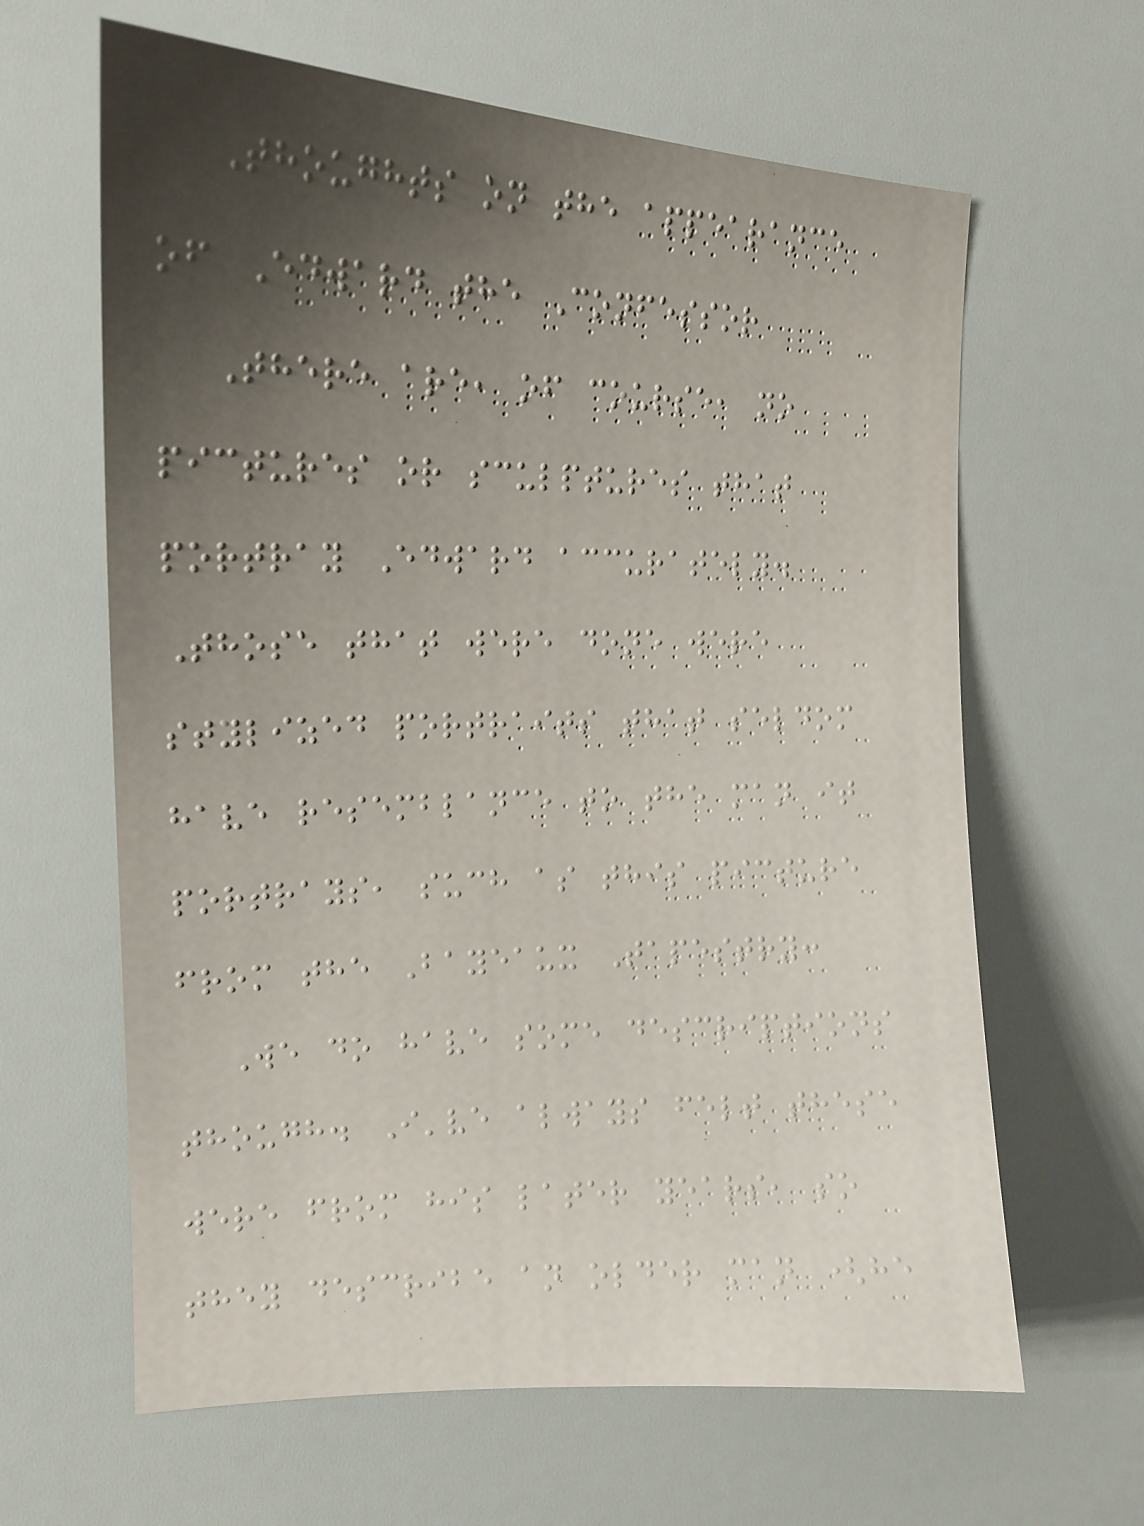Thoughts on the appearance
of Edward the Confessor
There are, of course, no
pictures or sculptures that
portray Edward accurately.
Those that were done were
stylized portraits that seldom
have resemblance to the man it
portrays, such as this picture
from the Bayeaux Tapestry:
We do have some descriptions
though. I've always felt these
were from his later years, so
they describe an older man (he
